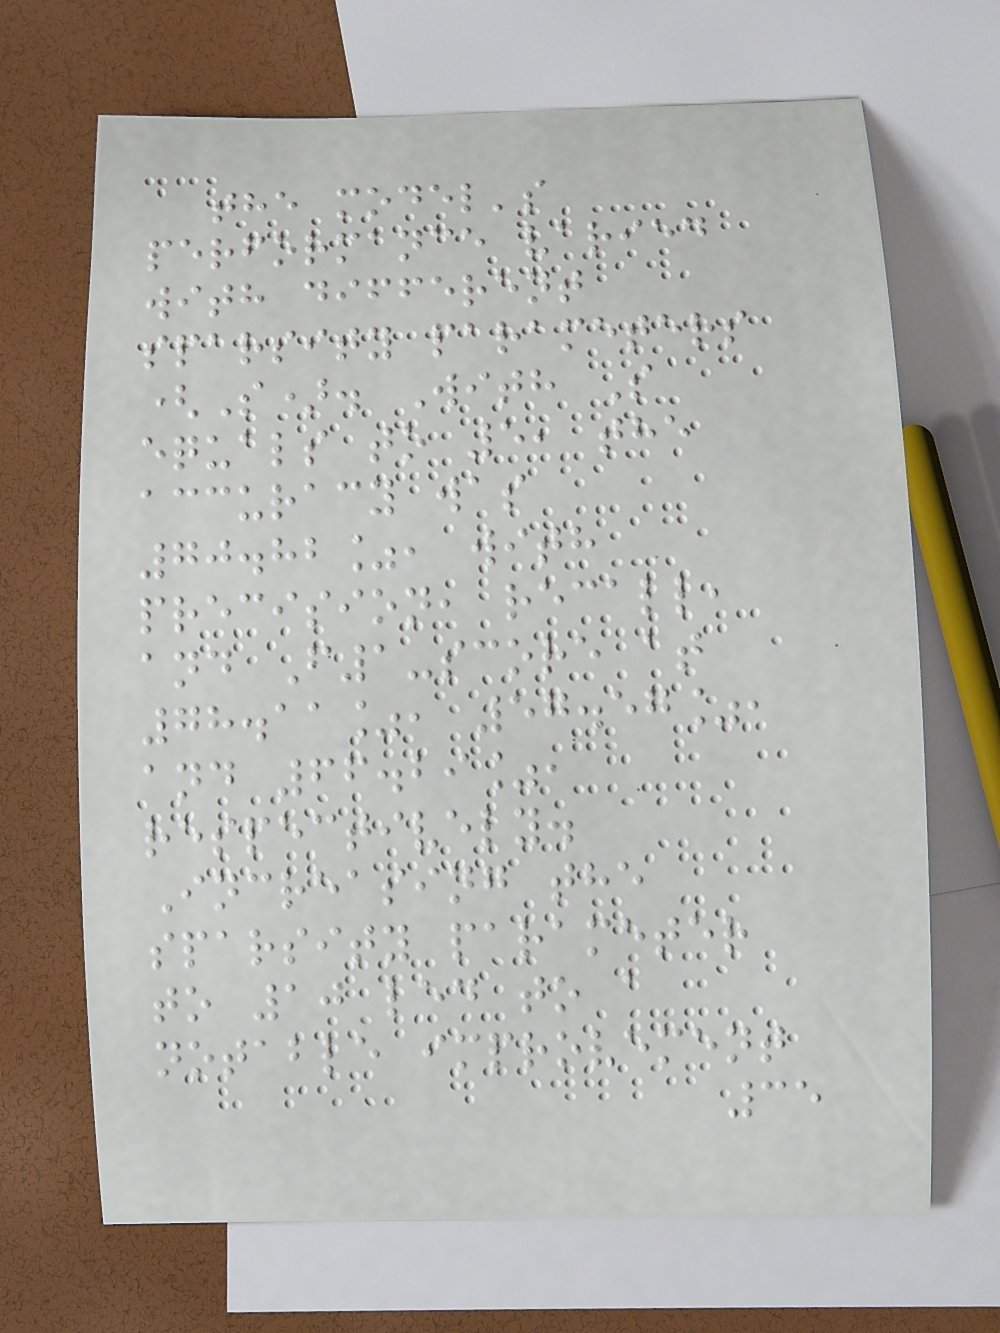the model's
performance varied
with different
sparsity parameters
(S). With S
equals to 5, the
accuracy was
70.82%, with
precision, recall,
and F1-score at
78.11%, 57.57%,
and 66.29%,
respectively.
Increasing the
sparsity parameter
to 10 led to a
notable improvement
35
